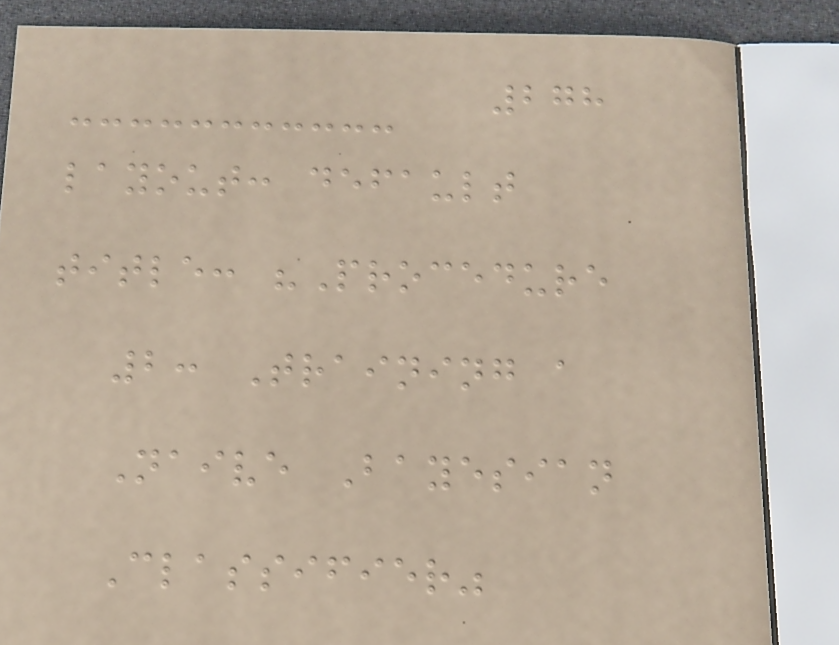278
layout: default
title: "Procedure
2: Training a
Naive Bayesian
Classifier"
